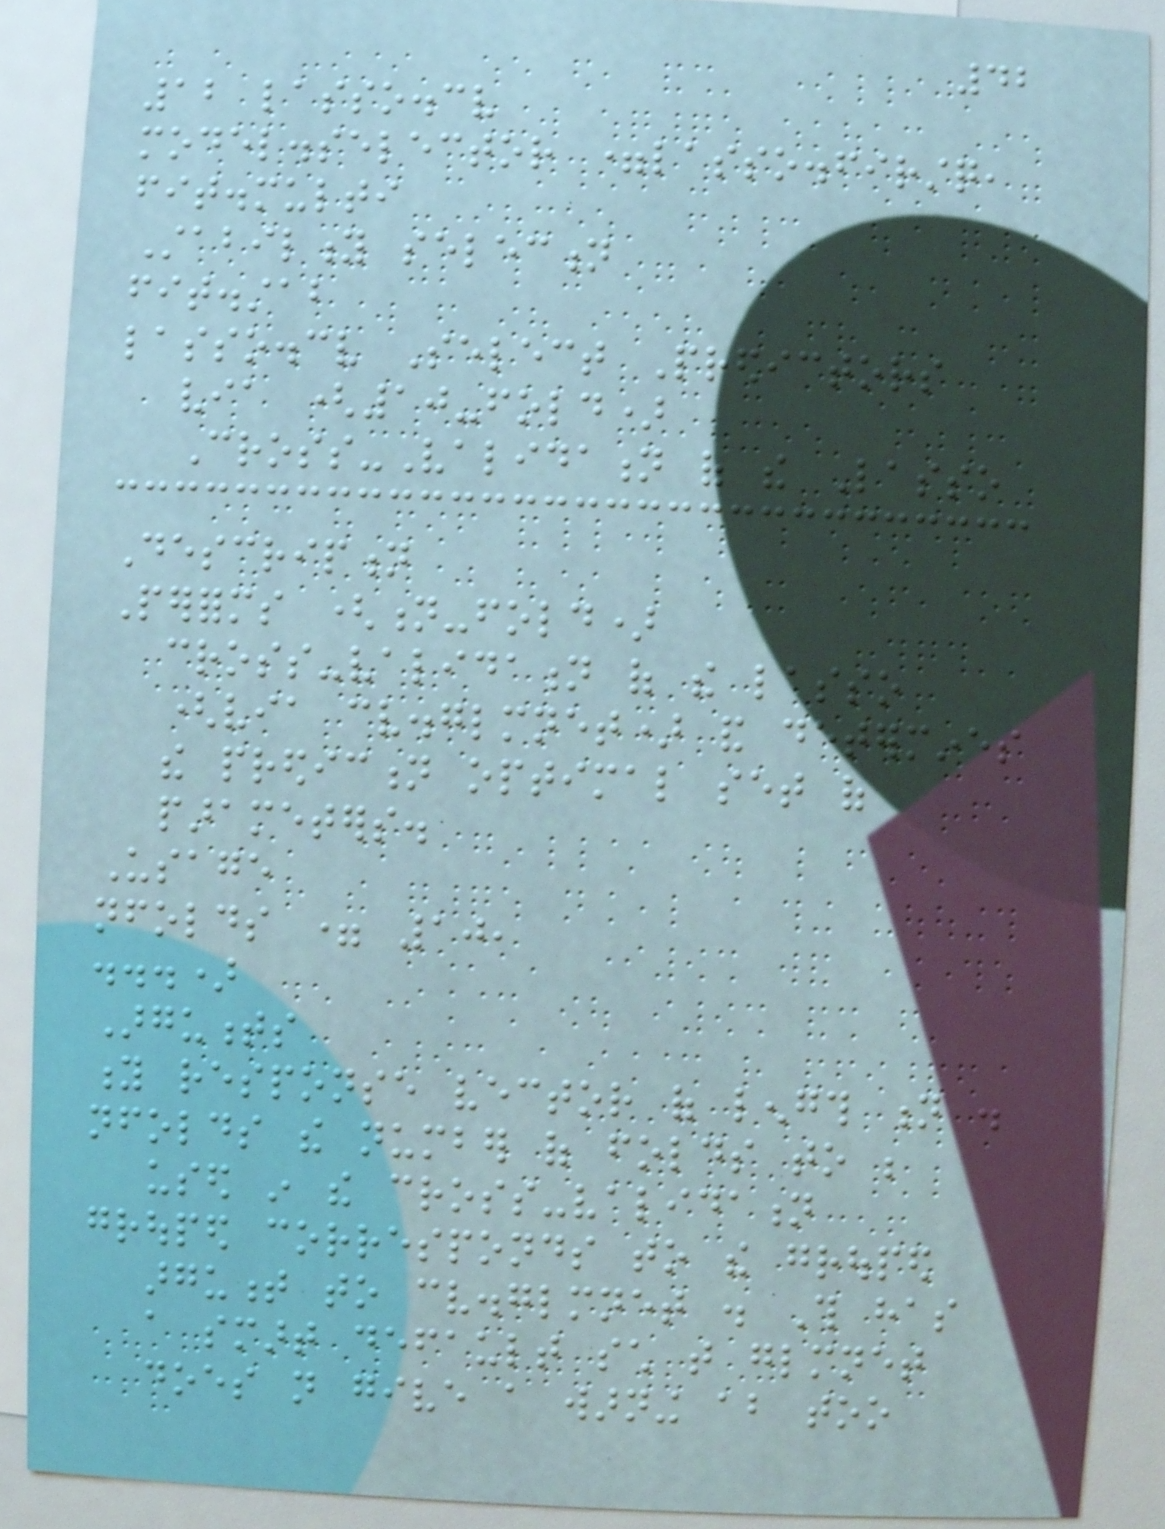42
12 lasso.cv
model.selector =lasso.firstq,
fit.multi
Stability selection
fit.stab
lasso.cv Select Predictors
via (10-fold)
Cross-Validation of the Lasso
Description
Performs (n-fold)
cross-validation of the lasso
(via cv.glmnet) and determines
the prediction optimal set of
parameters.
Usage
nfolds = 10,
...)
Arguments
y response vector of length n .
nfolds the number of folds to be
used in the cross-validation
grouped corresponds to the grouped
argument to cv.glmnet . This has
a smart default such that glmnet
does not give a warning about too
